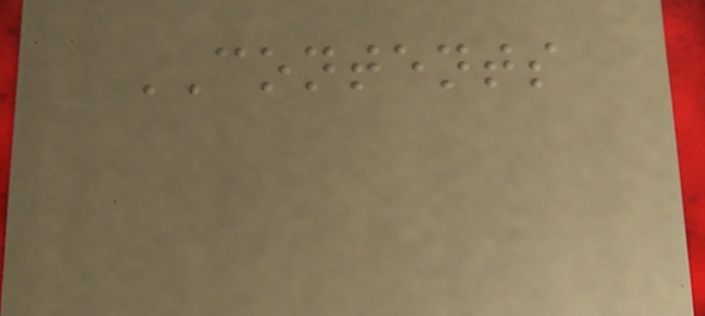CONTENTS
